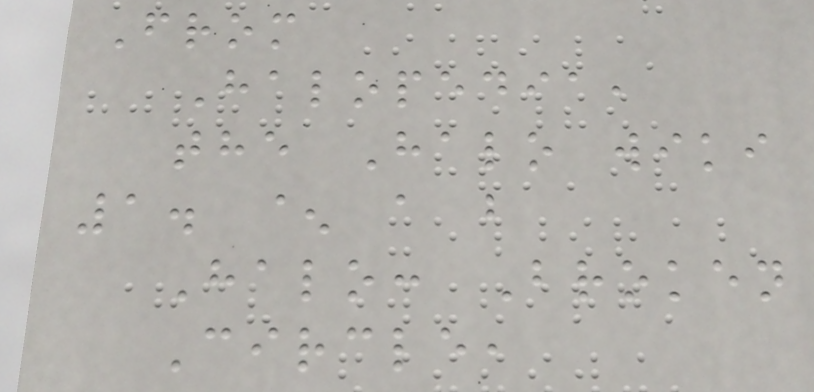From
Halopedia,
the Halo wiki
1. ^ a b
Halo: Broken
Circle,
